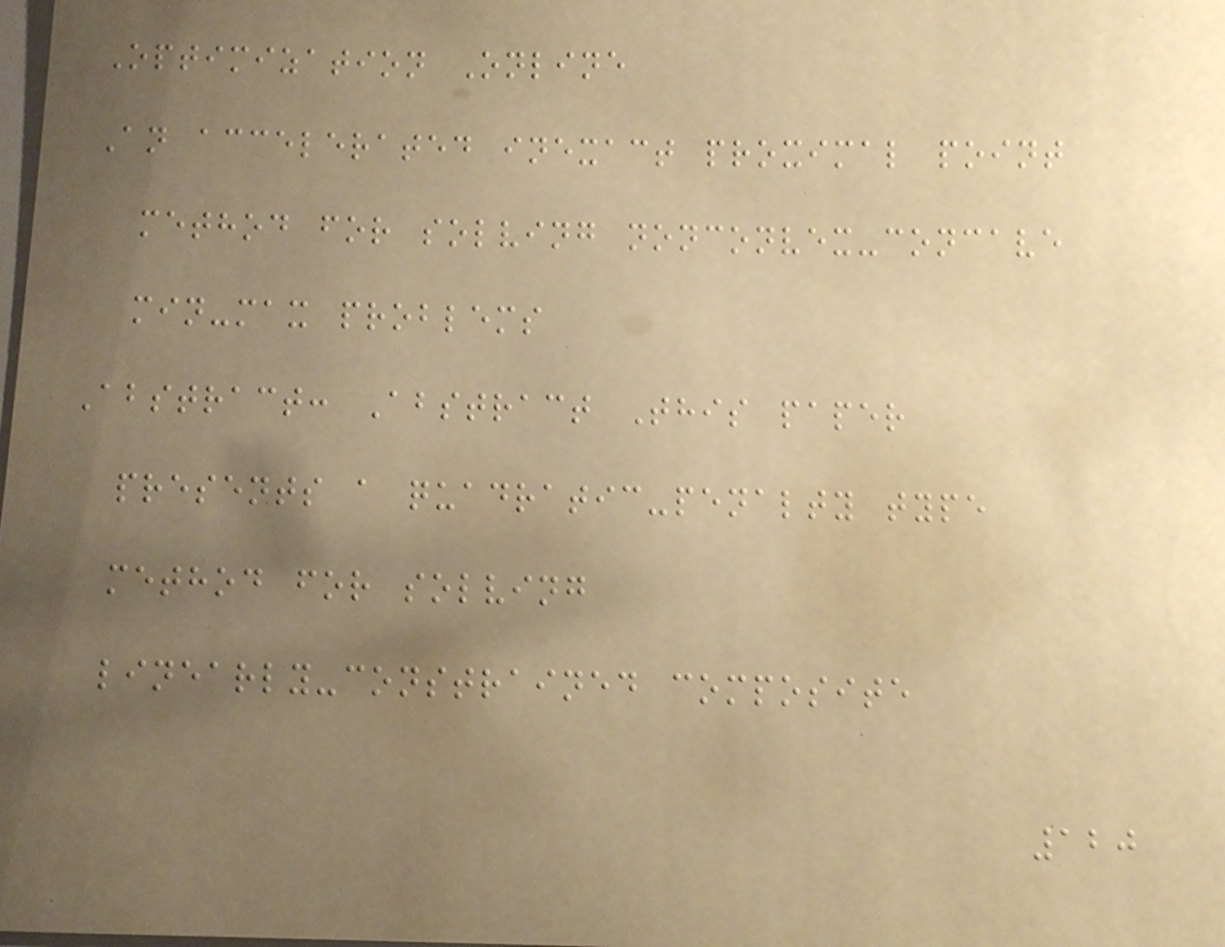Optimization Online
An accelerated inexact proximal point
method for solving nonconvex-concave
min-max problems
Abstract: Abstract This paper
presents a quadratic-penalty type
method for solving
linearly-constrained composite
120
